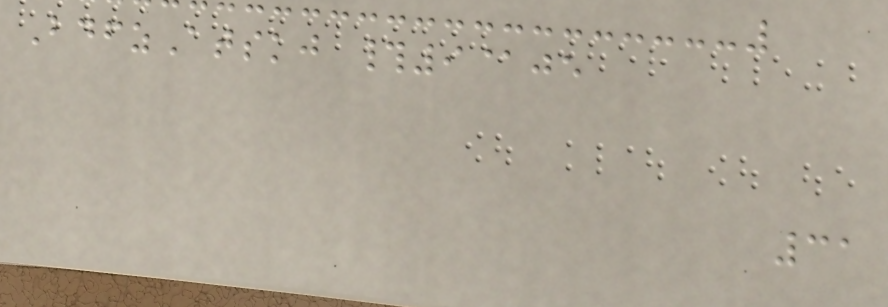BdfzAtskj #9@je
31
